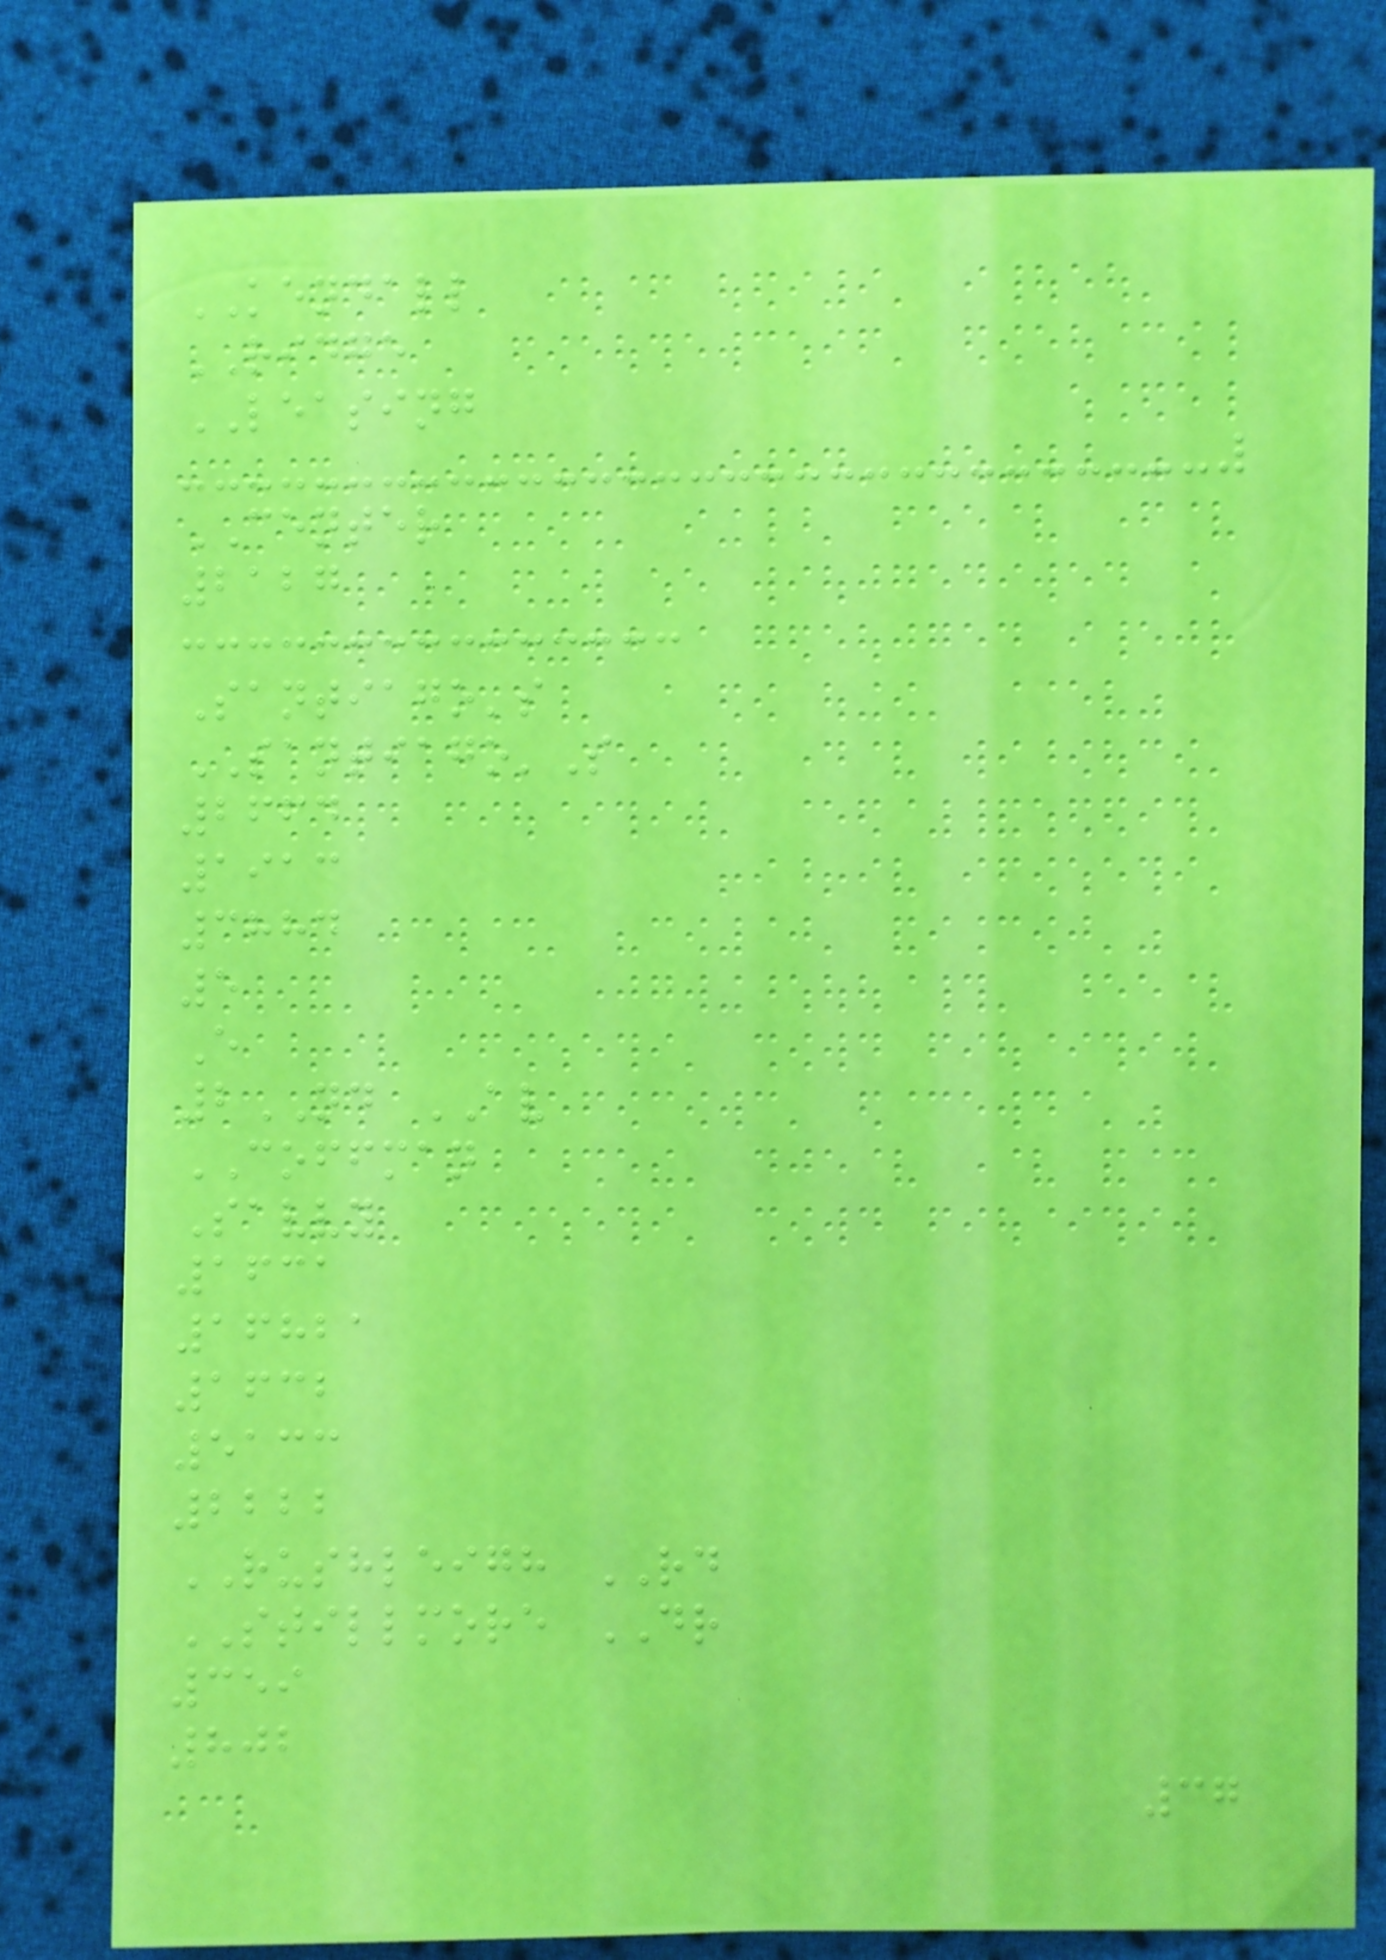KENDALL
RIDGE
LEASING
CENTER
2127
Santiago's
SANTIAGO'S
2664
1913
3884
5
E
2ND AV
COFFMAN
Savvy
1631
16821
1632
5133
2222
RUSHLEIGH RD
STILLMORE DR
359
802
37
